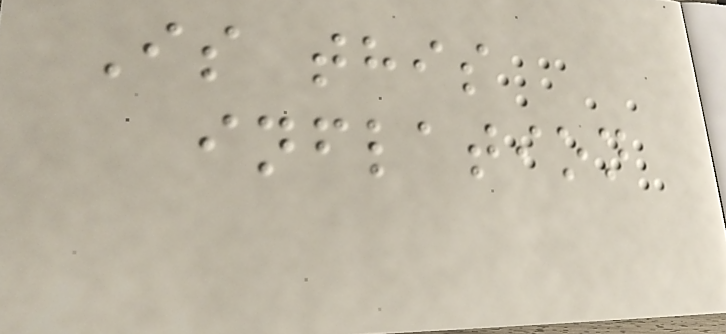Is this
inflation
